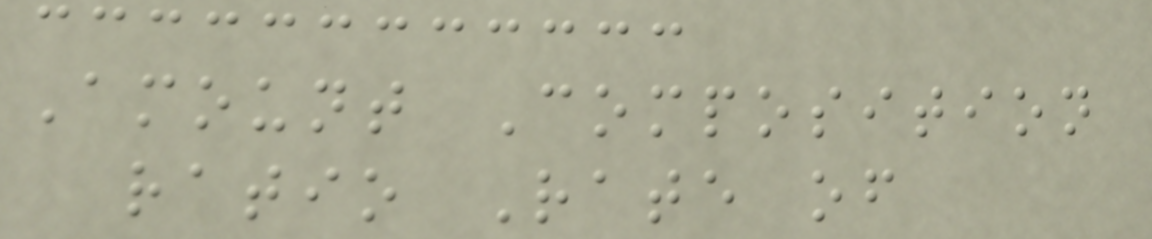Amount Composition
ratio Rate of
